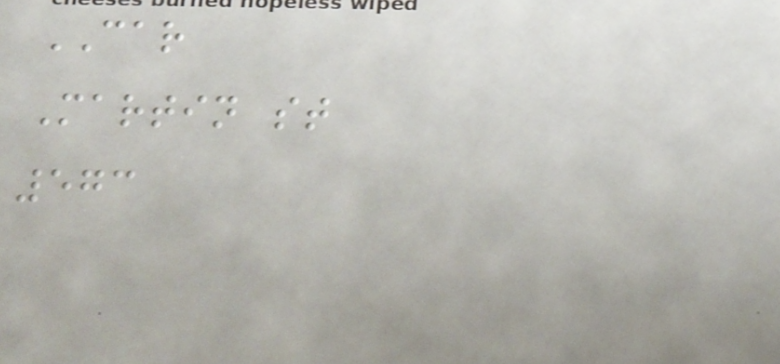CAR
Martin st
573
